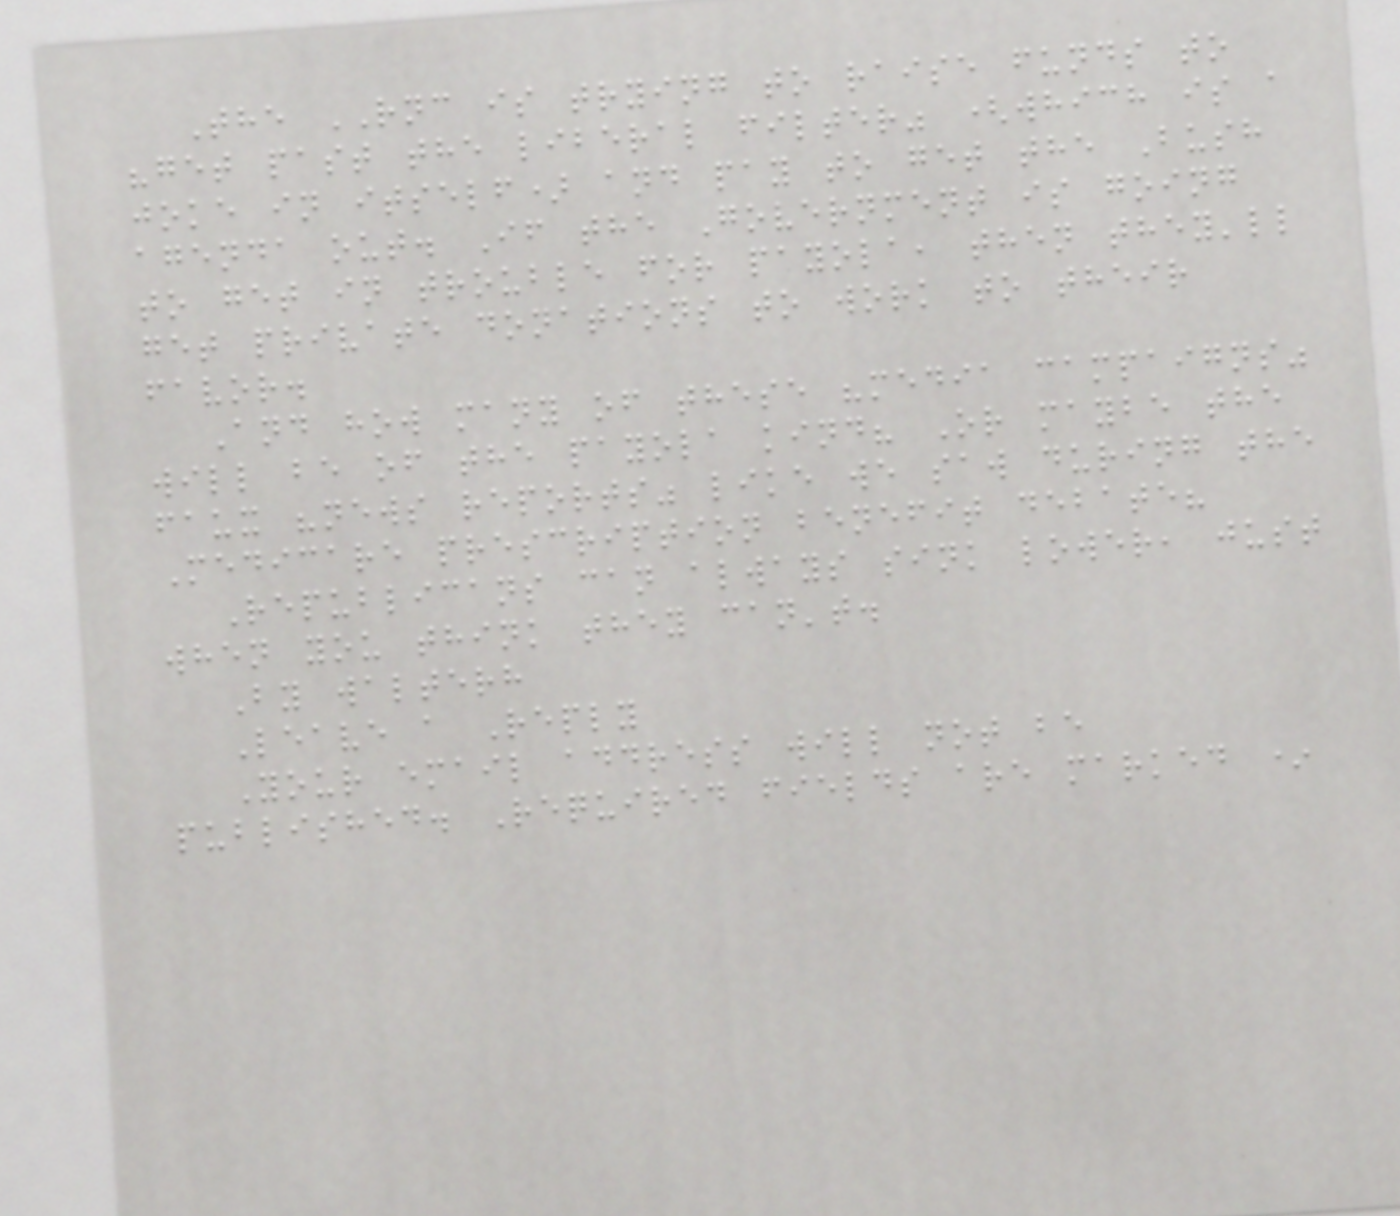The RNC is trying to raise funds to
"get past the liberal filter" (which is a
joke in itself) and pay to get the Bush
agenda out. If the Government is going
to get in trouble for payola, then they'll
get private donations to work to their
favor.
And how many of these "media campaigns"
will be of the payola kind? Or maybe the
faux "news reports" like we saw during the
Medicare prescription benefit debate?
Republicans can always sink lower, just
when you think they can't.
By walterh
Leave a Reply
Your email address will not be
published. Required fields are marked *
